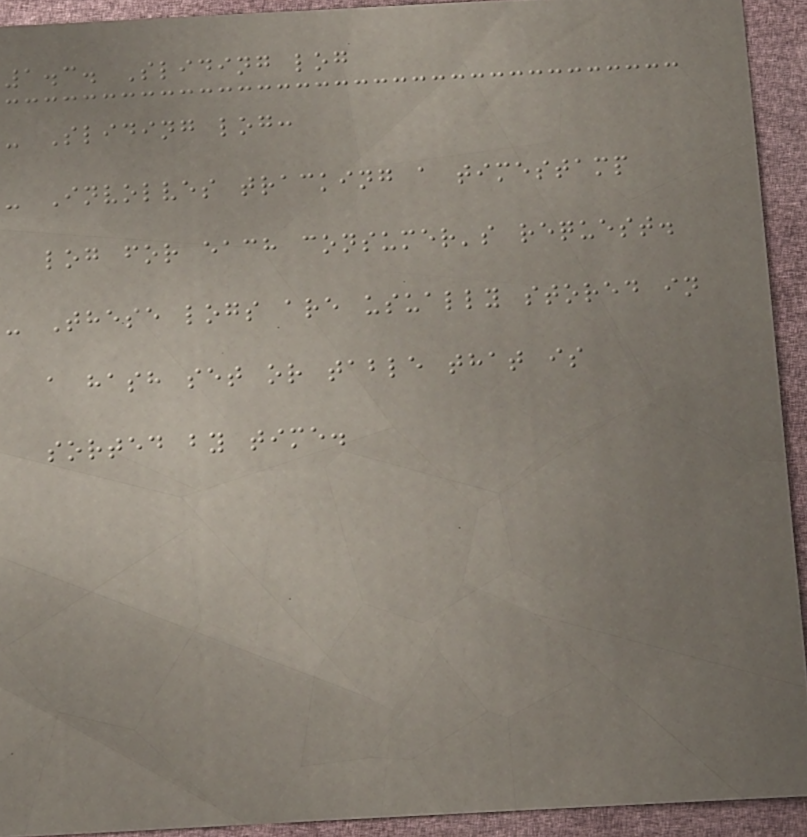1.3. Sliding log
- Sliding log:
- Involves tracking a timestamp
log for each consumer's request.
- These logs are usually stored in
a hash set or table that is
sorted by time.
